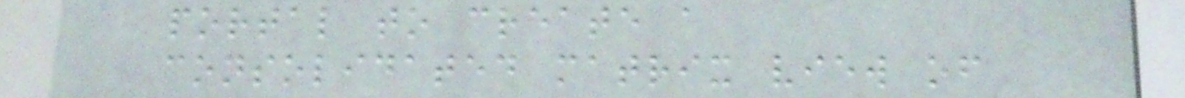portal to create a
consolidated matrix view of
